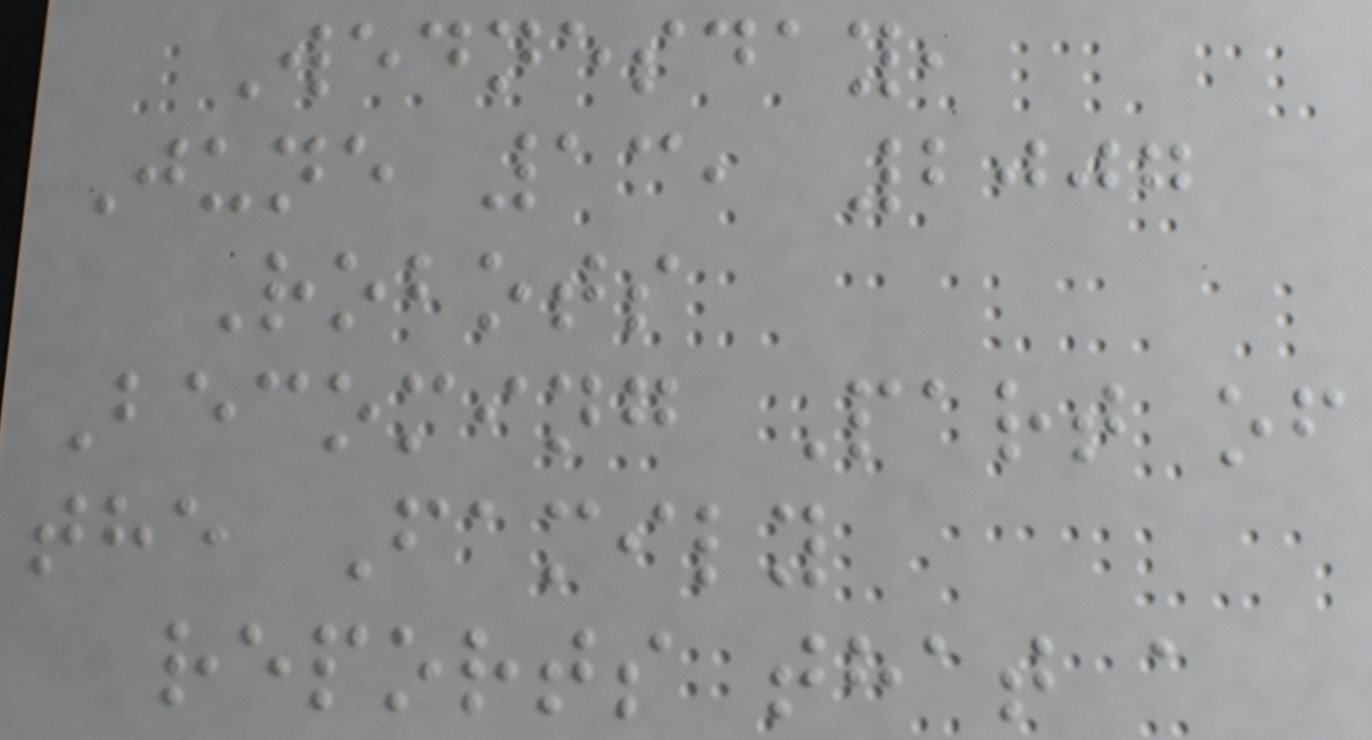Wednesday,
June 13, 2007
Robots
Becoming Part of
the Family
reports that a
